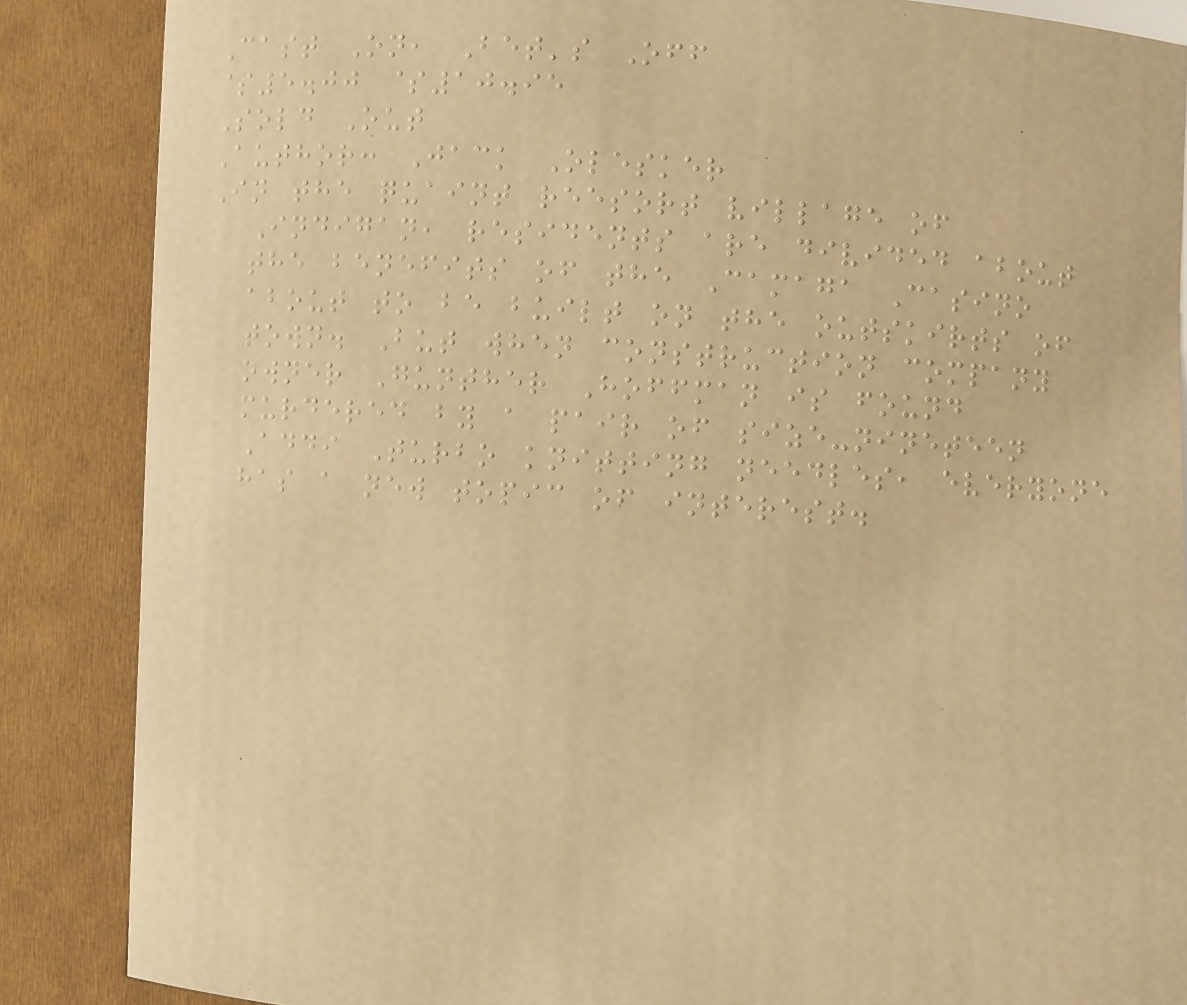Cast On, Bet's Off
$5.00 $10.95
Sold Out
Author: Jack Olesker
In the quaint reesort village of
Indigan, residents are divided about
the benefits of the Camaga Casino
about to be built on the outskirts of
town. But when construction company
owner Gunther Hoffman is found
murdered by a pair of size-nineteen
Addi Turbo knitting needles, everyone
has a new topic of interest.
